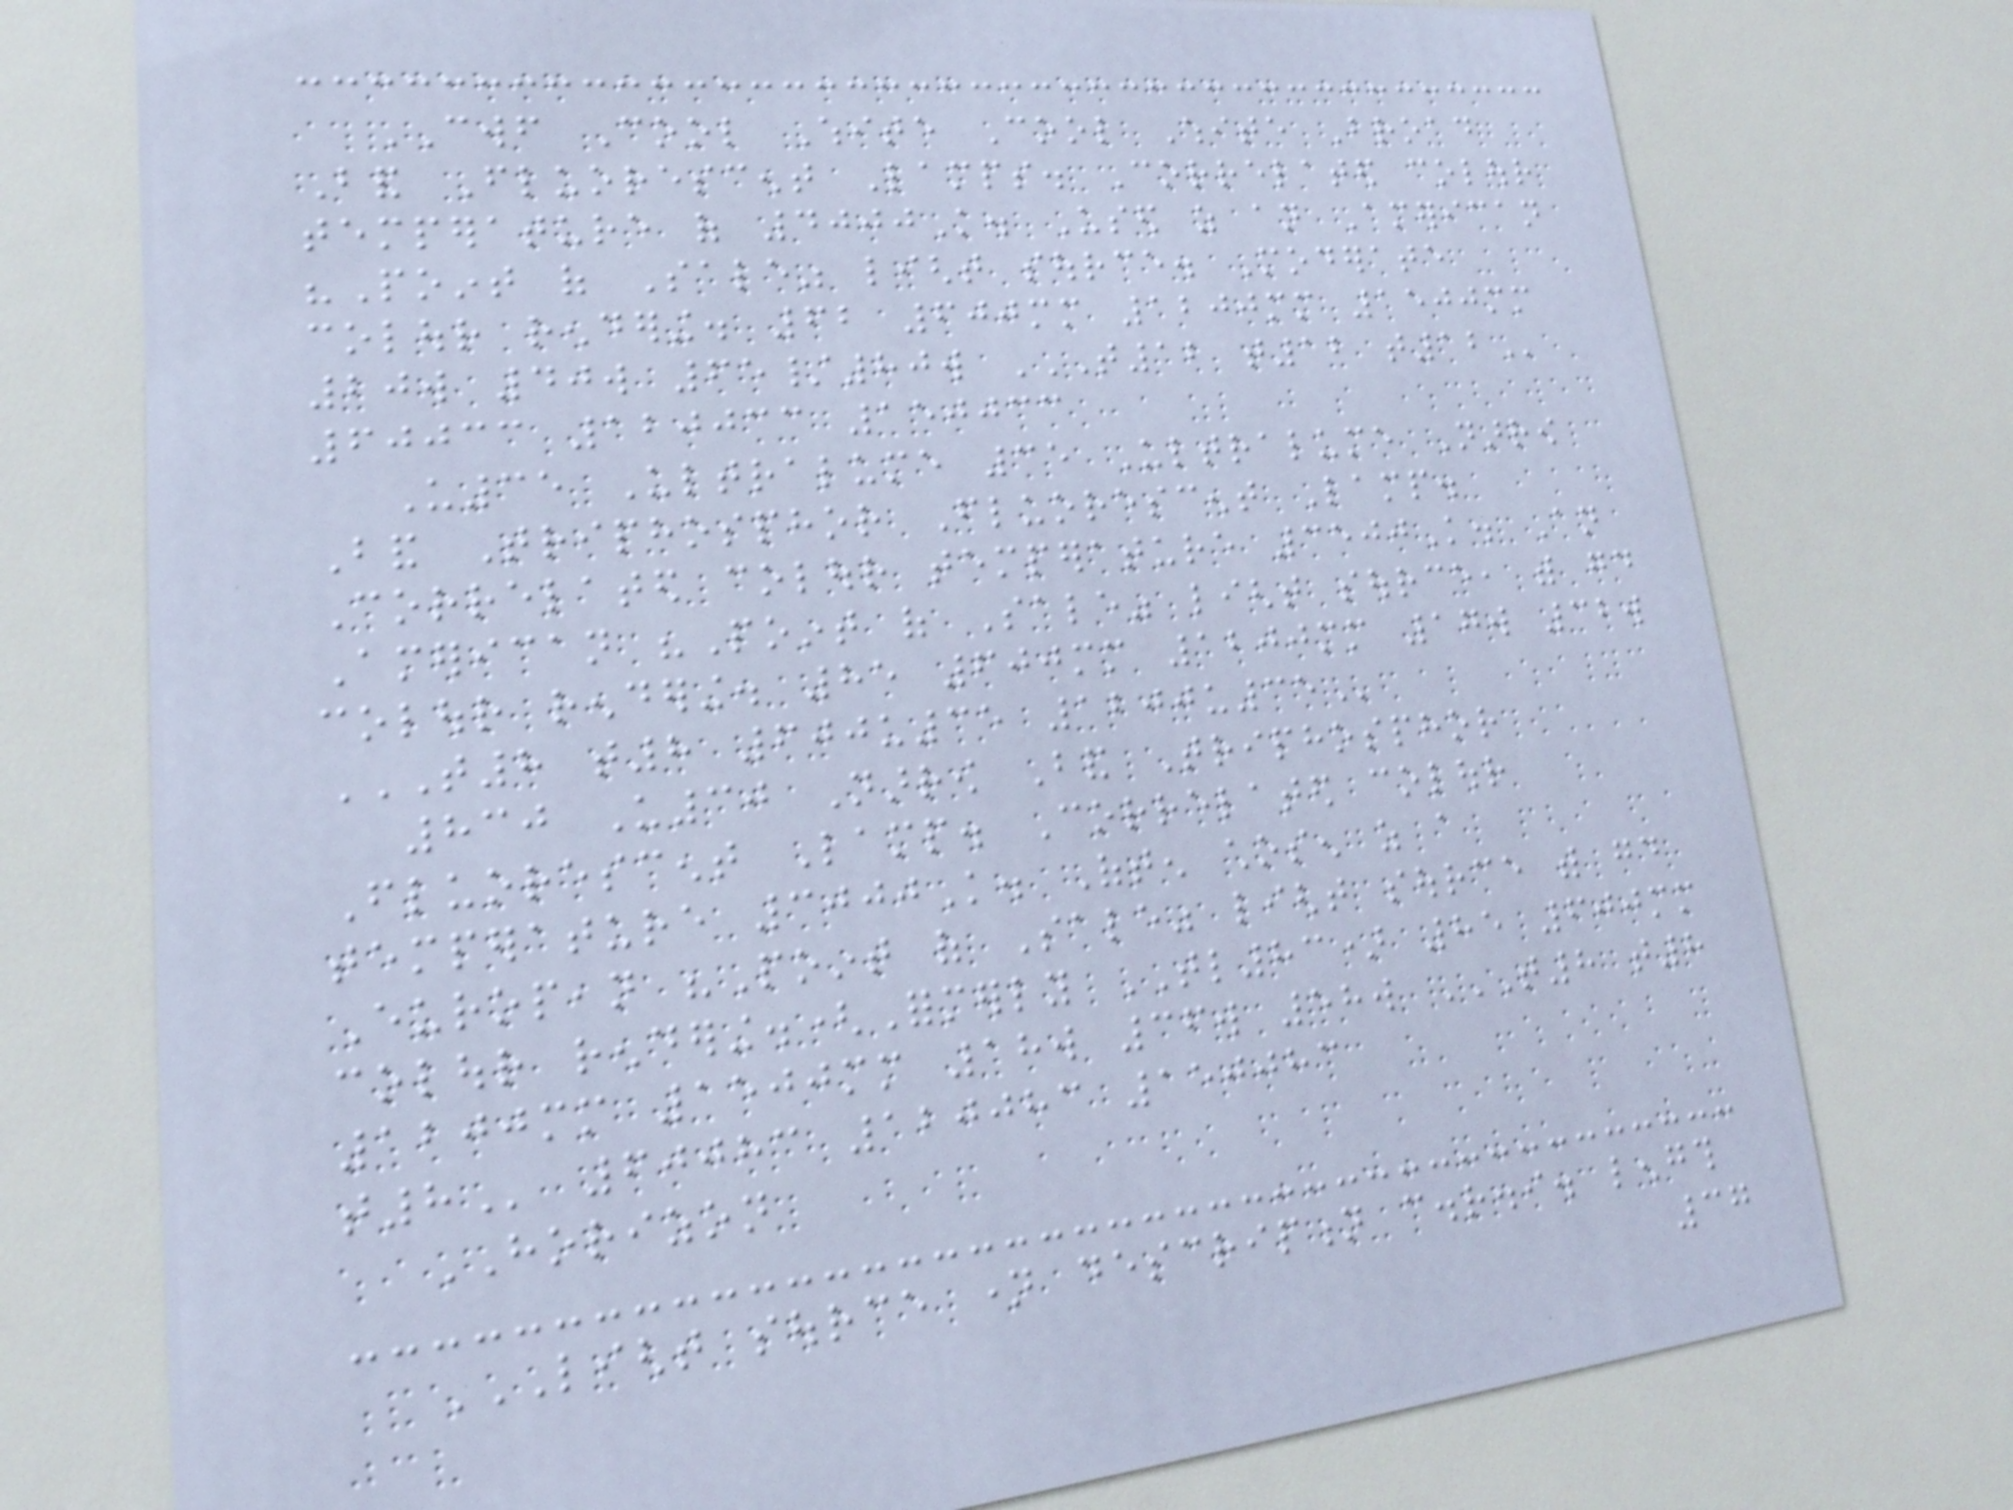CWF Cool White Cool White Broad
Band Fluorescent Lamps. Correlated colour
temperature of 4000K. Used as an American
"Point of Sale" light source. Moderate
colour rendering. 62 600mm 1200mm 1500mm
20w 40w 65/80w T12 T12 T12
60033 120033 150033
U35 Ultralume 35 Ultralume Narrow
Band Triphosphor Fluorescent Lamp.
Correlated colour temperature 3500K. An
American "Point of Sale" light source, with good
colour rendering. 85 600mm 1200mm 17w 32w
T8 T8 600U35 1200U35
830 U30 Narrow Band Triphosphor
Fluorescent Lamp. Correlated colour
temperature 3000K. Often chosen as a
European "Point of Sale" light source with good
colour rendering.(Formerly TL83) 85 600mm
1200mm 1500mm 18w 36w 58w T8 T8
T8 60083 120083 150083
HORIZON
LIGHT SOURCE NAME DESCRIPTION C.R.I. LENGTH
37
